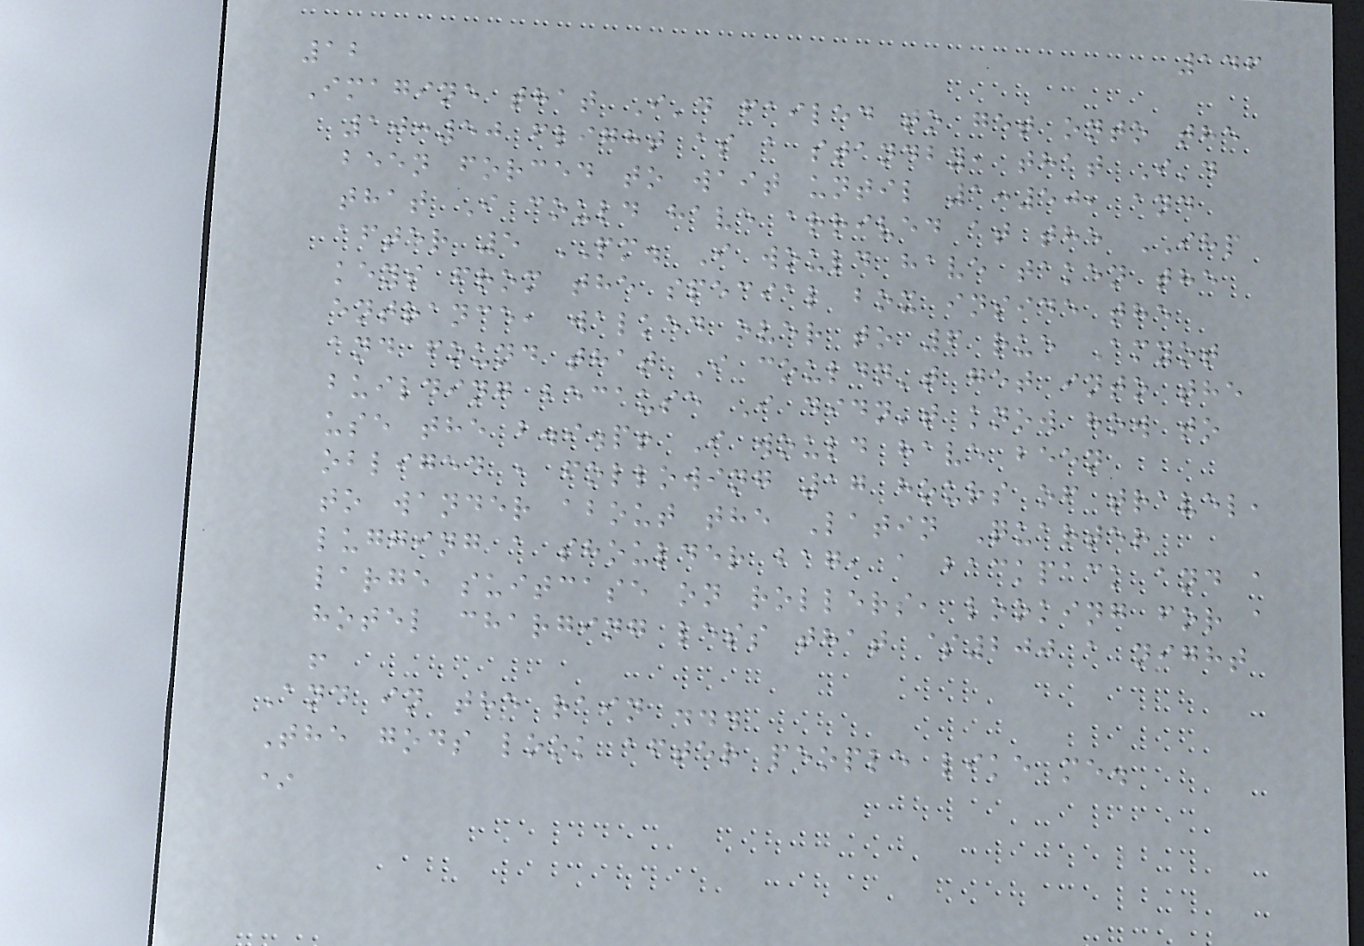146
12
Imagine that I'd failed to get onto the
10:50 flight as a standby, that I'd
been forced to wait until 1:50, and
that I could have arrived at the IHP
after 5 PM. I would have taken the
keys from the special box inside the
entrance, walked over to 6 rue Amyot
and found that I couldn't get into the
building because I didn't know how to
use the b.i.p! I would have been
obliged , following 17 hours of travel,
to wander about the Latin Quarter
lugging a shoulder bag, a backpack and a
large suitcase on rollers, looking for a
hotel charging less that $200 a night
!
And in the rain ...
The gods look after people like me.
*
